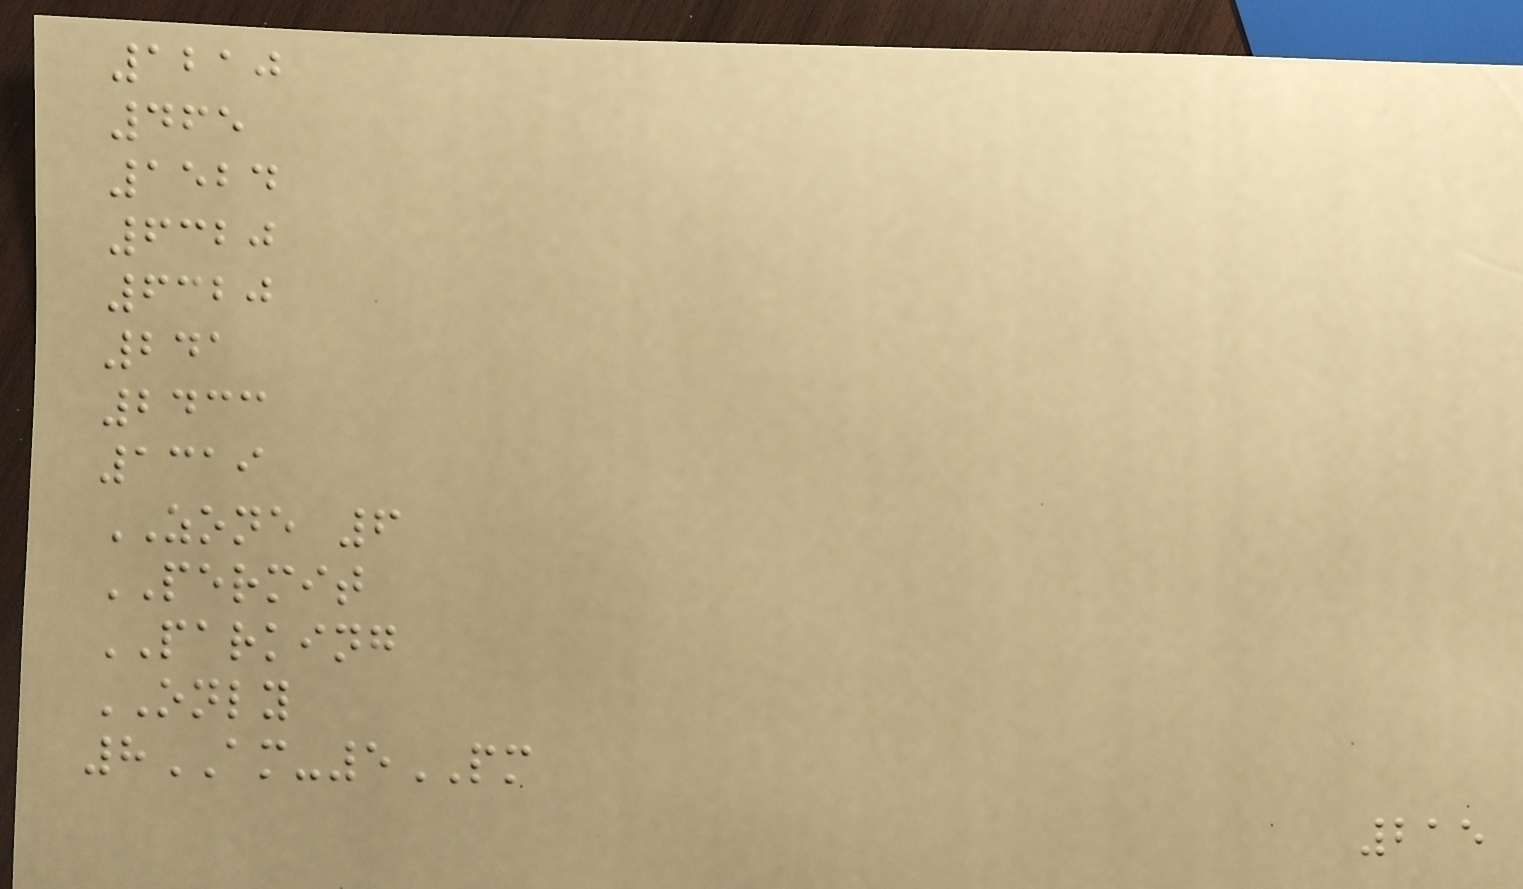1210
465
1524
6320
6320
241
2433
1319
ZONE 6
PERMIT
PARKING
ONLY
8AM-5PM
215
